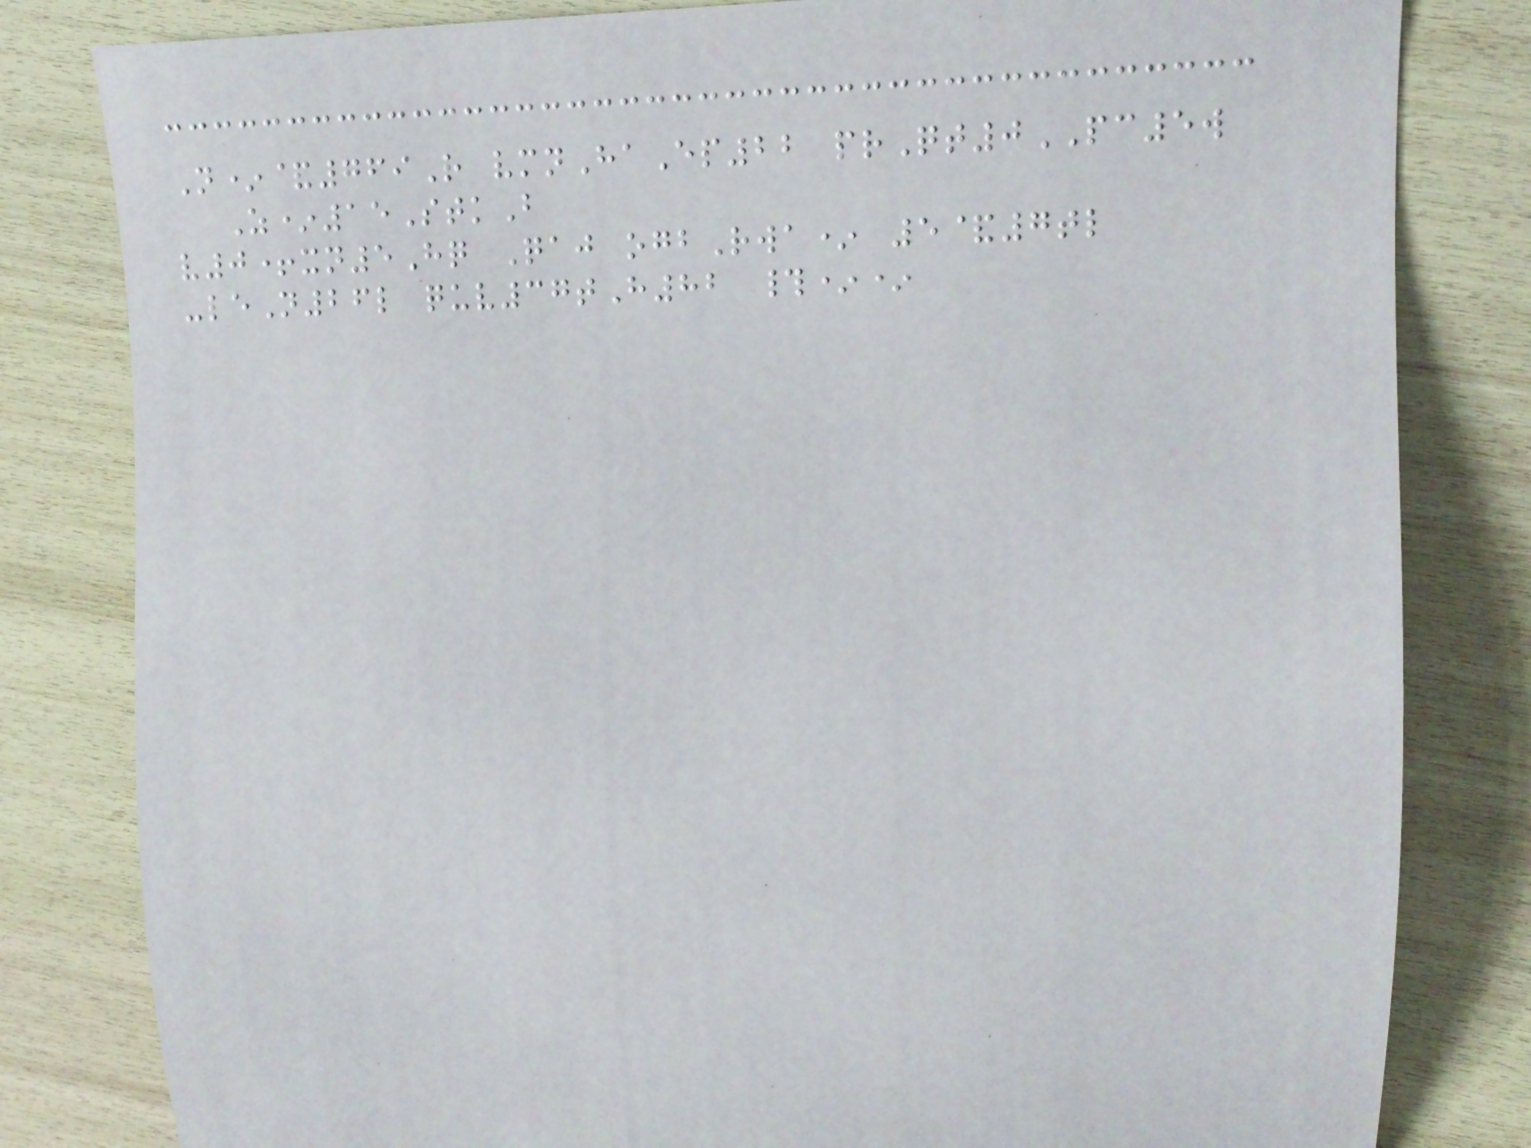N*&769R vmnHaEp22 prQt0PC5w
Z*15StkB
v0+xn5Hq Qaj ogbRwa* 5&7tl
-leN26l quv37tH82 #**
